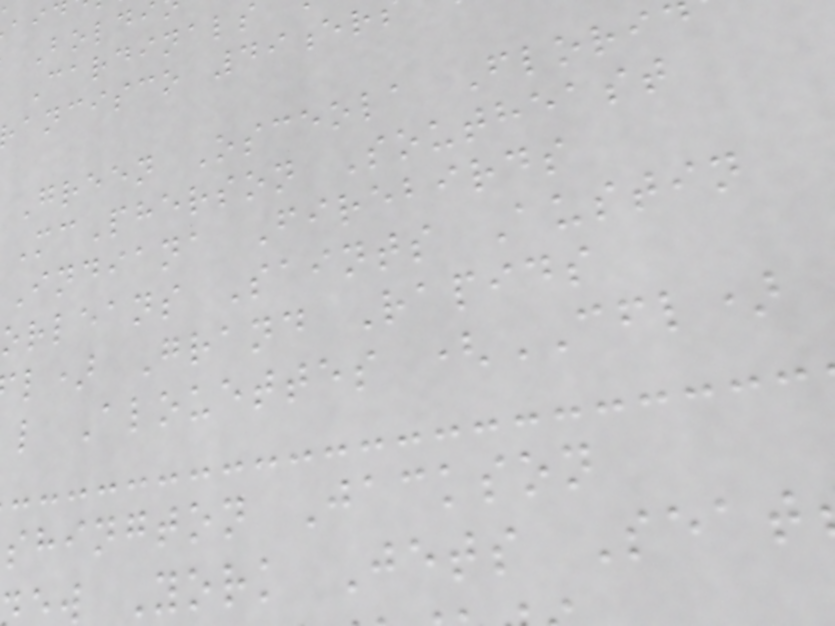Cardinals
ancisco 49er
Green Osceola Flori
McPherson Southeast
Indiana Firebirds
orleans Saints Austin
l) Grand Rapids
l Alouettes (CFL)
shington Jackson
w York Jets Seat
